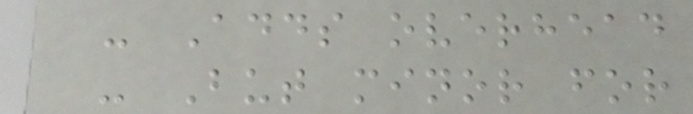- Adds overhead
- But minor for
